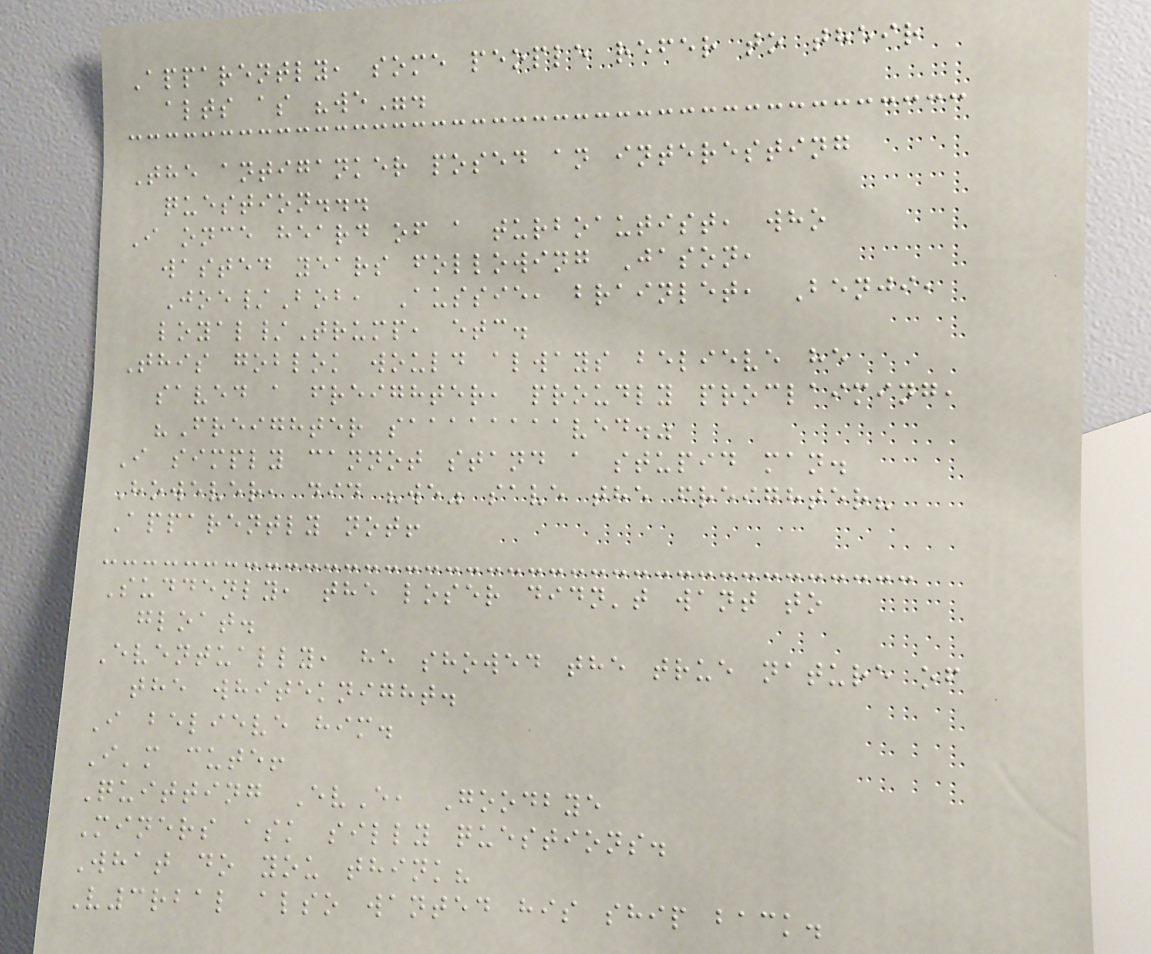Apparently, some people refer to their
alts as "we".
The antiganker posed an interesting
question...
I once heard of a turboautist, who
wasted years following Jason,
Joe/Bob, Aussie, brainlet, Benji,
loyal/Trump, etc.
This goblok would always believe he
saved a freighter, proudly proclaiming,
"Freighter saaaaaaaaved."
I simply cannot stand a stupid man.
However, did "we" save the freighter?
Apparently not!
Suddenly, the loser didn't want to
gloat.
Eventually, he showed the true nature of
the whiteknight.
I believe him.
I'm cute!
Quitting EvE, Goodbye
Miners ask silly questions.
What do you think?
V3rbal also wanted his ship back.
